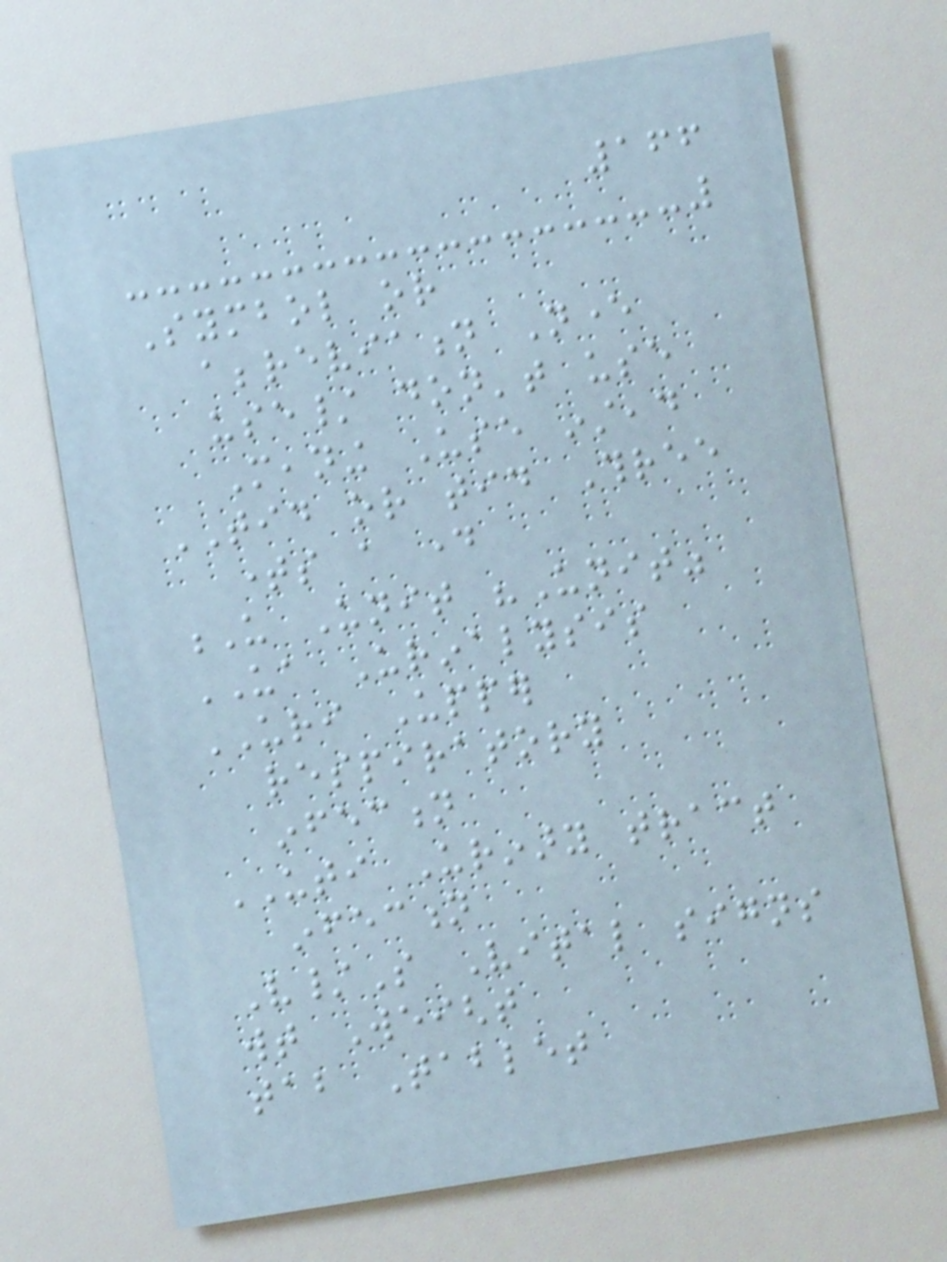166
Symbol or
abbreviation Never
use/ don't use
Meaning Use instead
TID or tid Three
times a day
U Unit "Unit"
UA Urinalysis
URI Upper
respiratory
infection
UTI Urinary tract
infection
V/S Vital signs
wt Weight
tab Tablet
